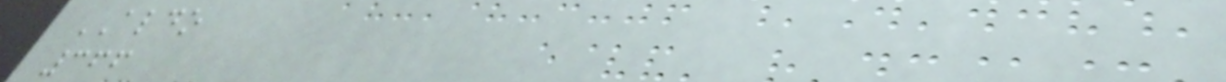ALDO
366
